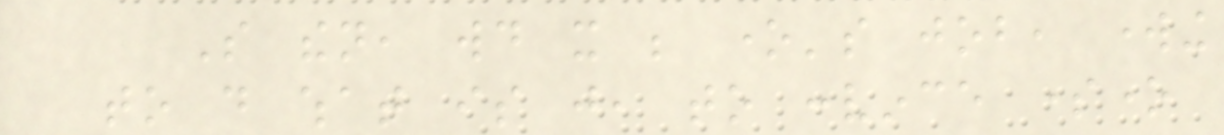So then, would it be one's job, working
to do what is just, to convince someone
